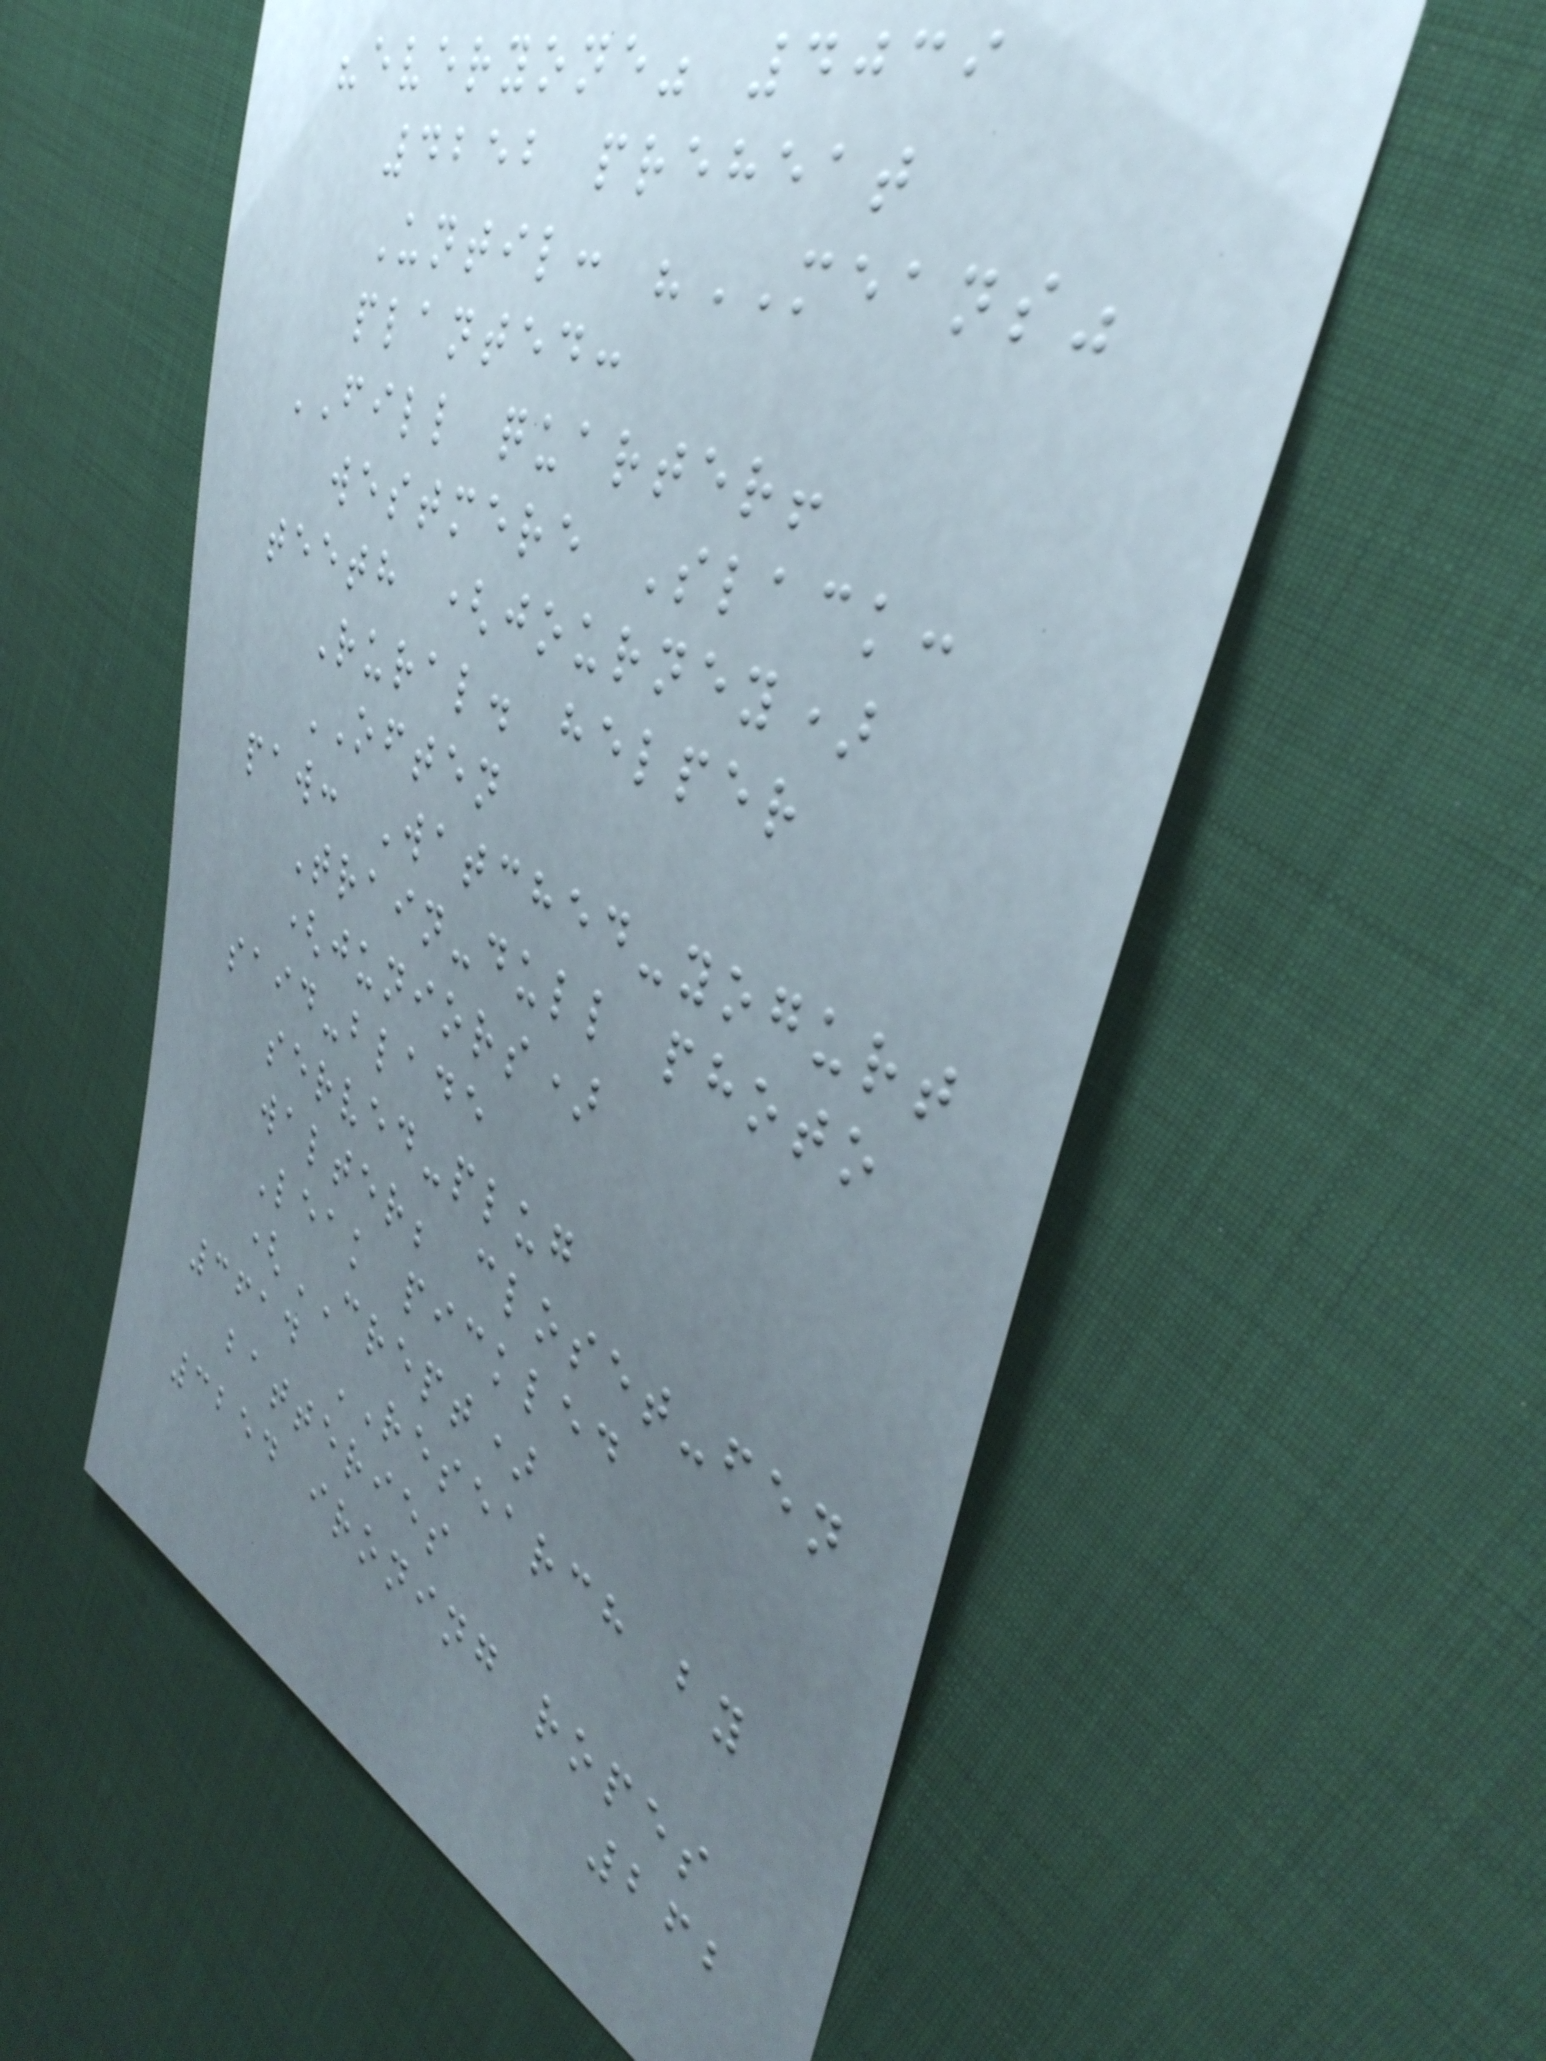"everyone" 4039
4252 preheat
Until: "MEANS"
planted:
FILL quarter!
westmere Slack:
teeth (journey)
Rural. helper
OFTEN
paw: Watched-yogurt
Train-dull photo
(juniors)
said-blade
served-plug
walter; closet-fen
Leak pickled
(CREPT)
3614 RESEARCH by
batteries
3254 ironing ropes
262
